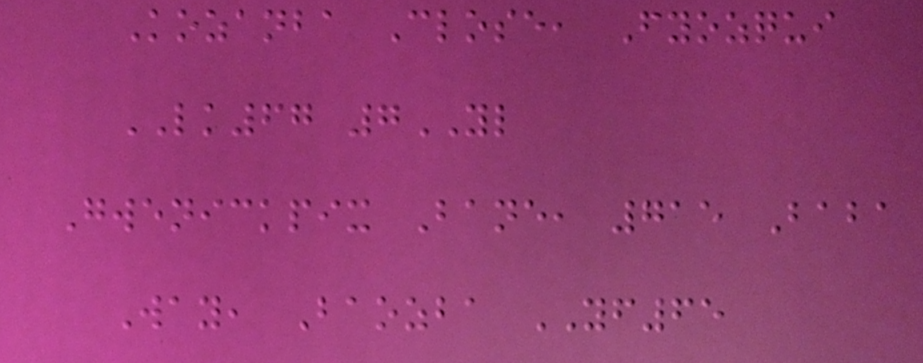Kozanba Close, Fyozqui
LK67 7YL
Gwenickpix Bane, 715 Baba
Way, Baozba YF65
